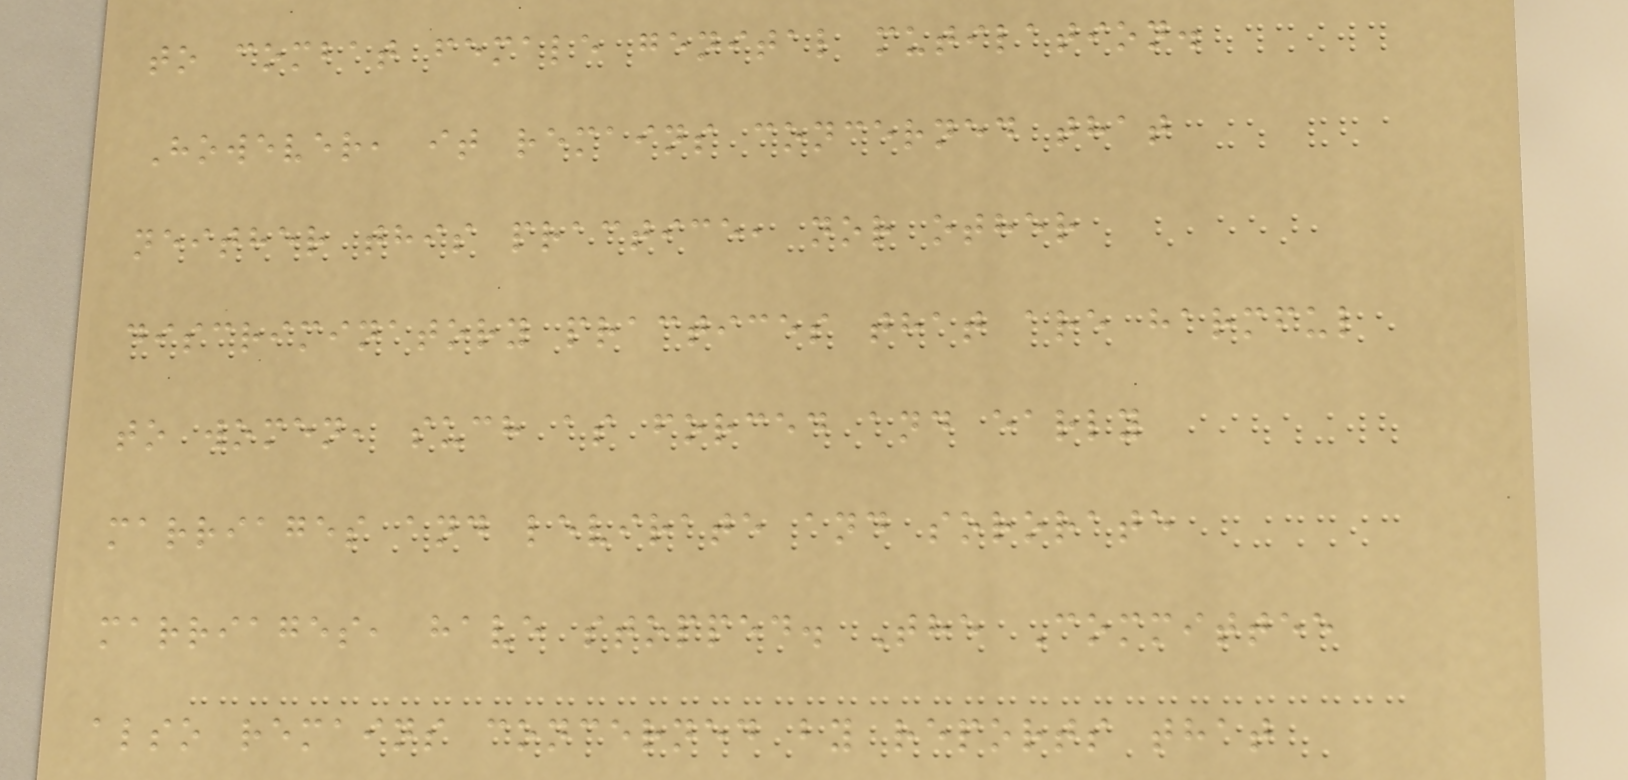to combat female genital mutilation.
However, it remains concerned that
neither this practice, nor other
discriminatory practices that are harmful
to women, such as forced and early
marriages and levirate and sororate
marriages, have stopped. The Committee
also remains concerned by reports that
